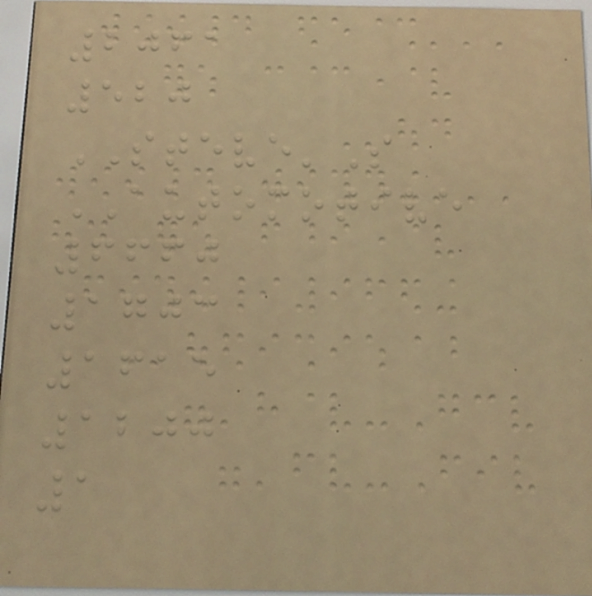2061
520
STEVE'S
AUTOMOTIVE
6660
1703
1615
1200
1
